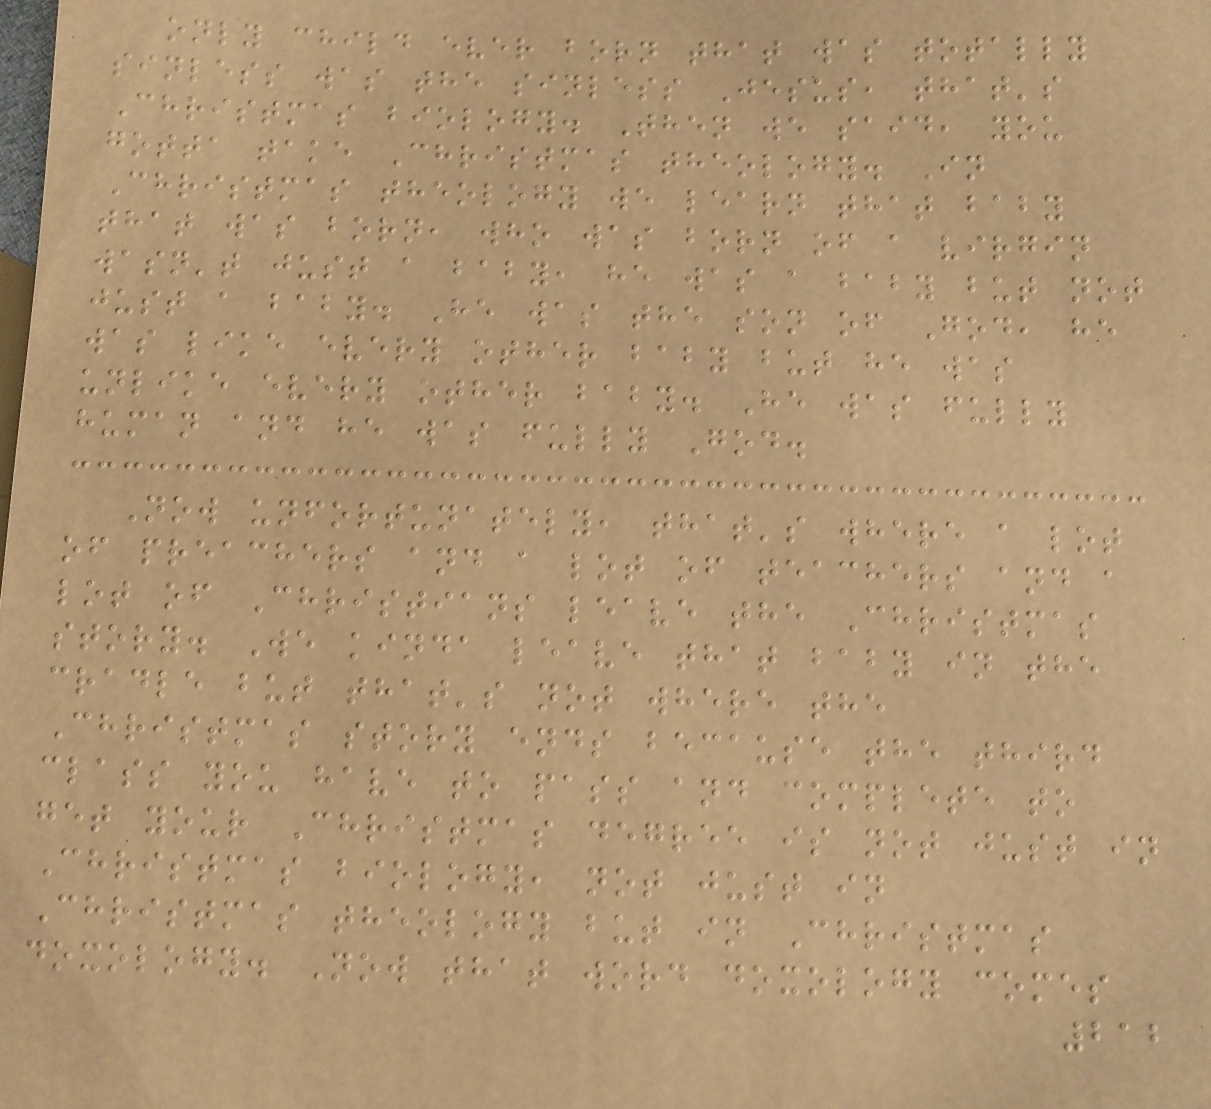only child ever born that was totally
sinless was the sinless Jesus, that's
Christmas biology. Then we said, you
gotta take Christmas theology. In
Christmas theology we learn that baby
that was born, who was born of a virgin
wasn't just a baby, he was a baby but not
just a baby. He was the son of God, he
was like every other baby but he was
unlike every other baby. He was fully
human and he was fully God.
Now unfortunately, that's where a lot
of preachers and a lot of teachers and a
lot of Christians leave the Christmas
story. We kinda leave that baby in the
cradle but that's not where the
Christmas story ends because the third
class you have to pass and complete to
get your Christmas degree is not just in
Christmas biology, not just in
Christmas theology but in Christmas
doxology. Now that word doxology comes
212
